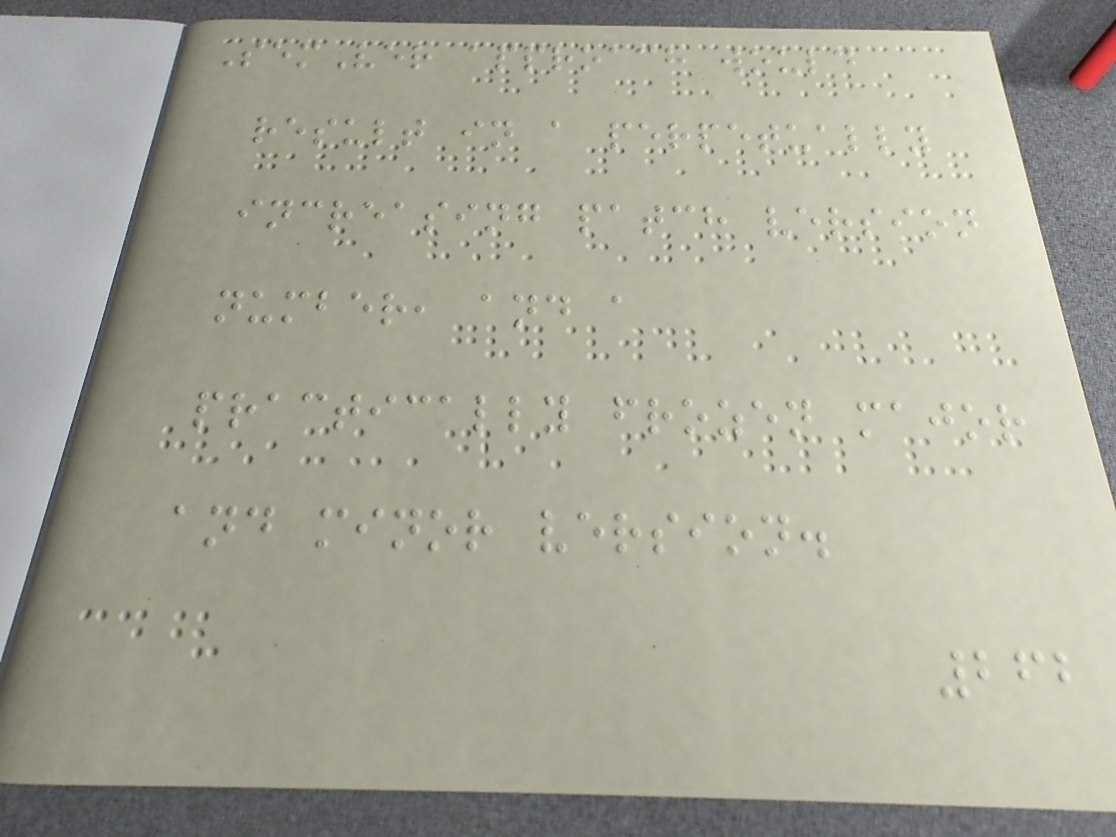SemVer approach would
result in a perpetually
increasing patch version
number, and a
practically frozen major
and minor version.
262
